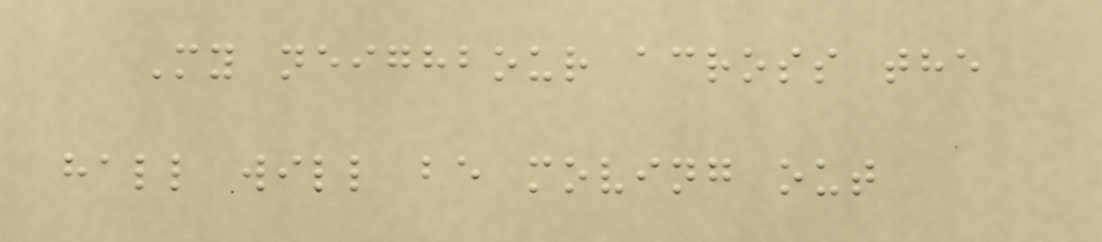My neighbour across the
hall will be moving out
